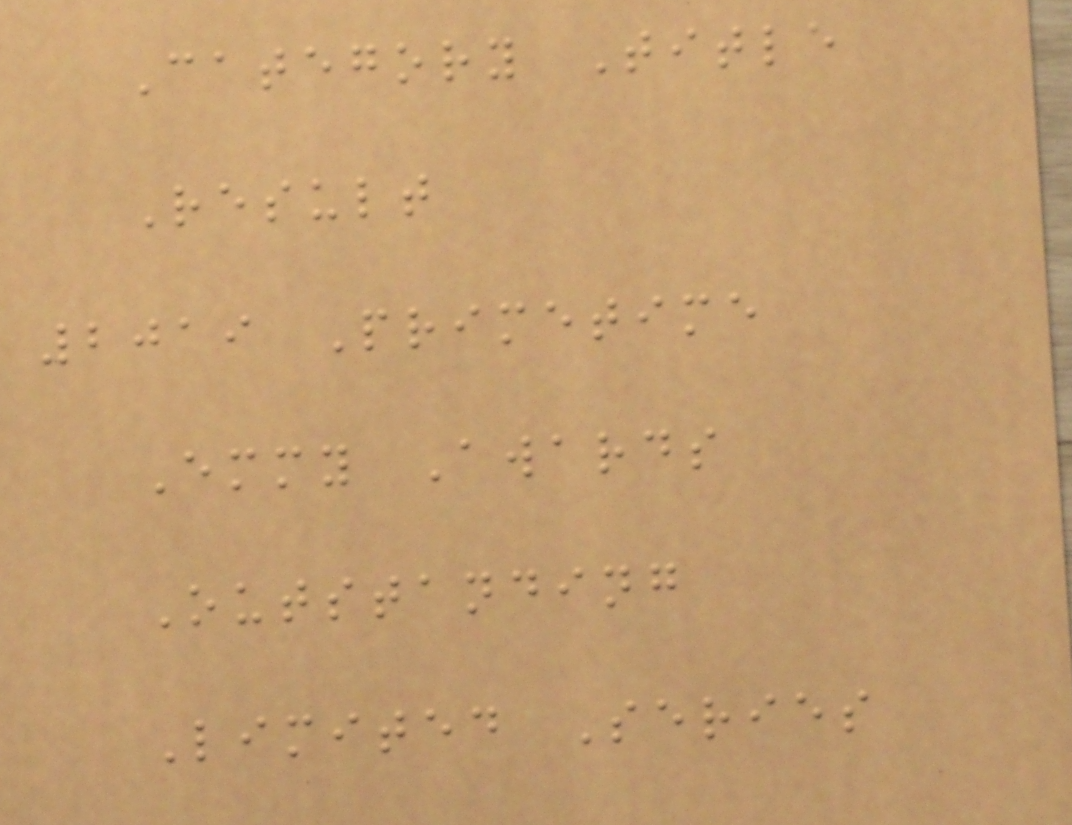Category Title
Result
2019 Primetime
Emmy Awards
Outstanding
Limited Series
